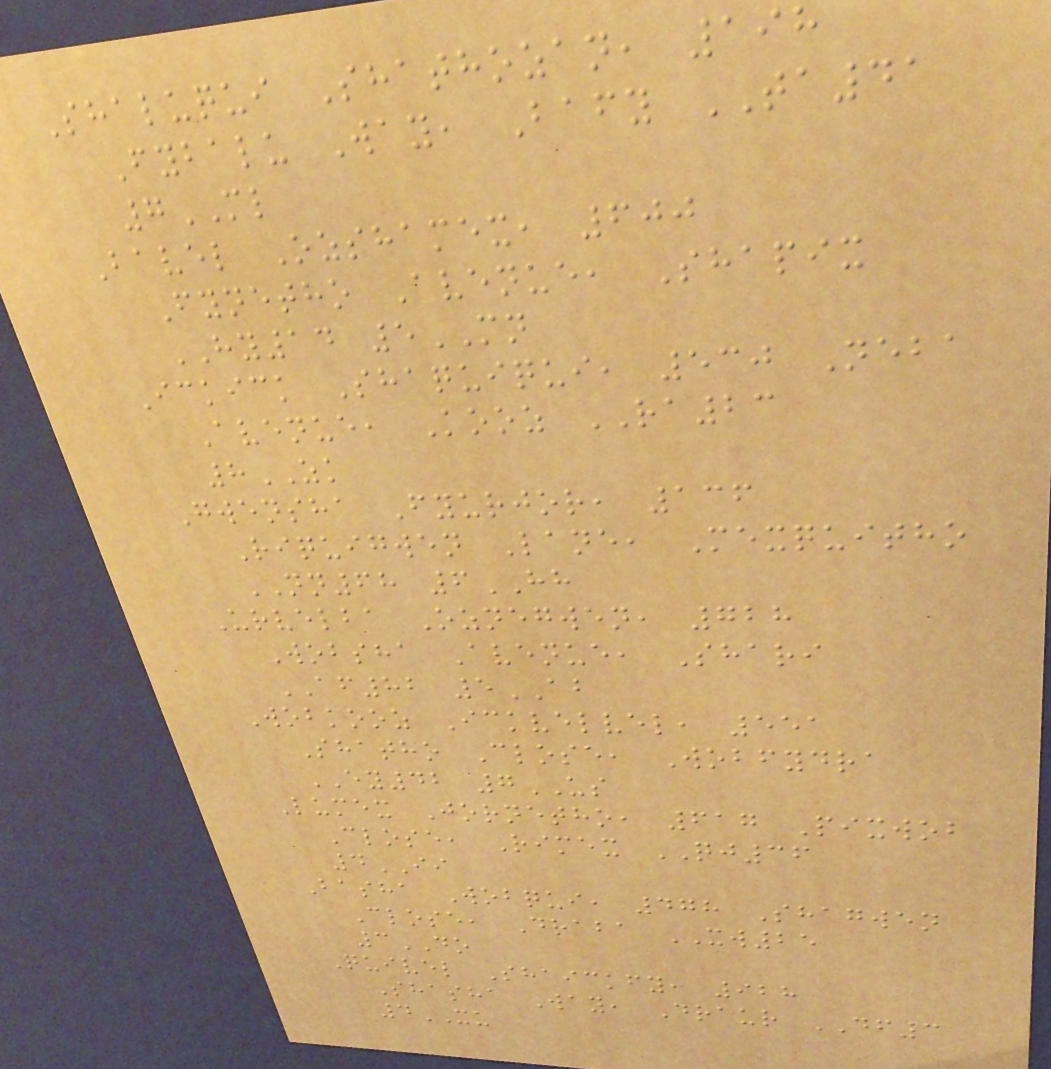Shaluqui Shathozan, 198
Fybalu Way, Bafy TA41
7ML
Bavel Ozshamex, 600
Fynetho Avenue, Shapix
HY14 5MN
Ickick Shaquiqui, 530 Neba
Avenue, Kooz RA23
8ZK
Gwensha Fyurjor, 136
Riquigwen Lane, Mexquitho
NN68 6HH
Urvelba Oznegwen, 728
Wobsha Avenue, Shari
AF82 5AB
Wobkooz Ickvelvel, 551
Shatho Close, Wobfydra
EY42 7US
Lumex Jornetho, 617 Pixwob
Close, Rimex QJ36
4II
Basha Wobqui, 478 Shagwen
Close, Draba XW25
3DO
Quivel Shaickfy, 928
Shasha Way, Draur DF3
4XU
